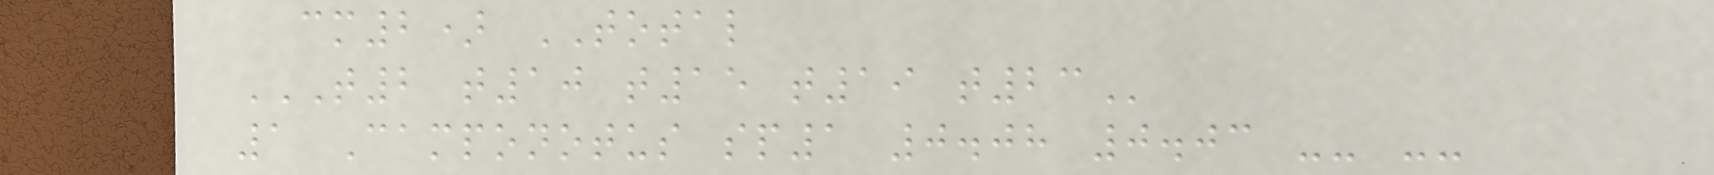cm2) TOTAL
T2 T10 T15 T19 T23
1 Camponotus sp1 0.08 0.03 -- --
